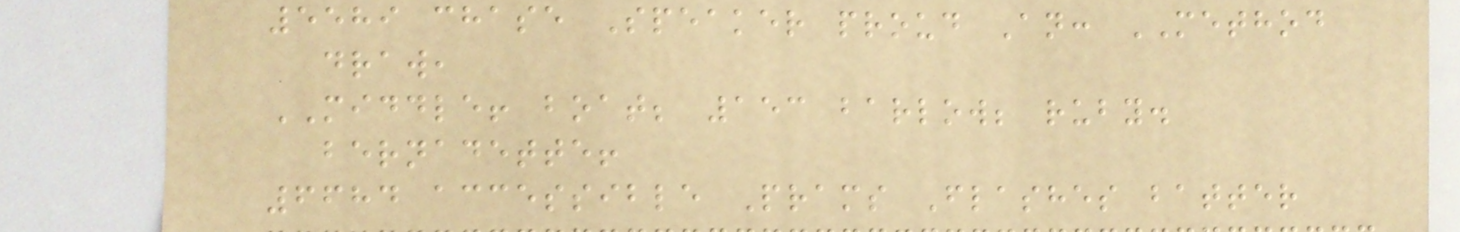5589 chase Speaker proud An: METHOD
draw,
MIDDLE! boat; 153 barlow; ruby.
bernadette!
6684 accessible Prams Flashes batter
